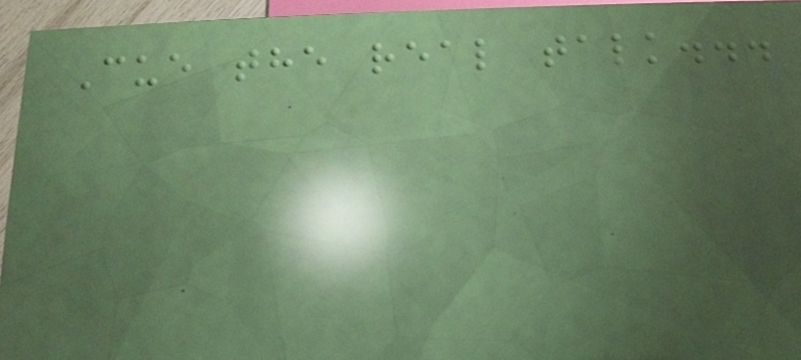Cue the real talk...
